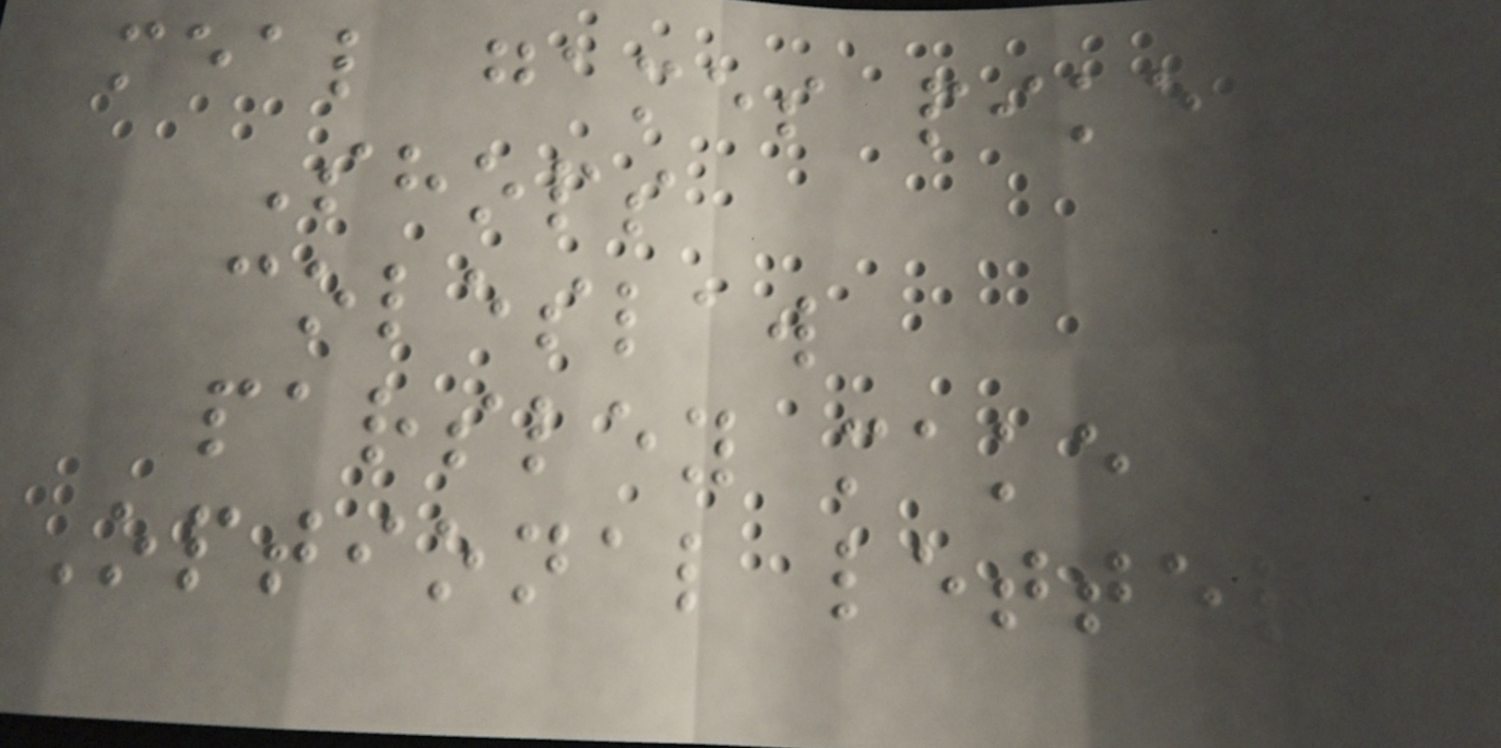meal games pike
Shops
coleslaw
parsley make
Optional letter
